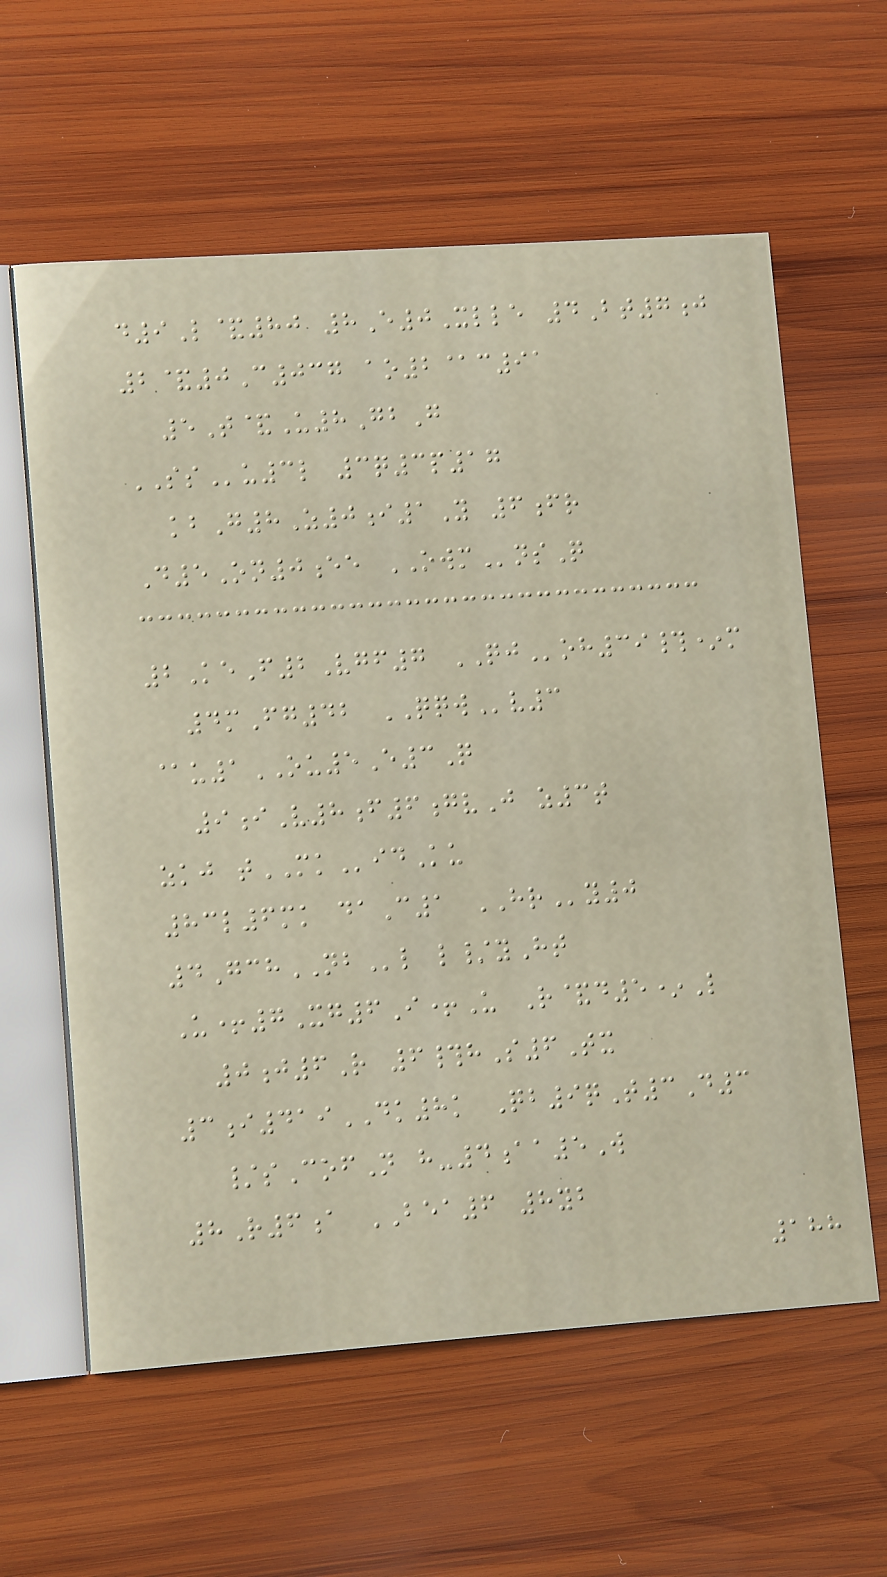d9L&80 8E0Xlle 4Bt7j
2&0C037 ao2@c91
5T&U8GbG
SSu3l 3q3p17
kbG8Z0i1Y 6fr
D5On0ee OWMnsQ
2KeF2Vgf7 QJoh39#*m
4mFg42 QQWv3
@u1OU5E3Q
9iV8f6gvJ z3t
zkj tMKidKu
83l6mk daC1 HRy0
4GchNBl l/yHt
U+7Xg6I+U R&d5*L
0j6R 6#hS6Tx
3i419DK8k Qb9qT3D3
/sCofN h-4aa5W
8R6a BEA6 8yb
188
